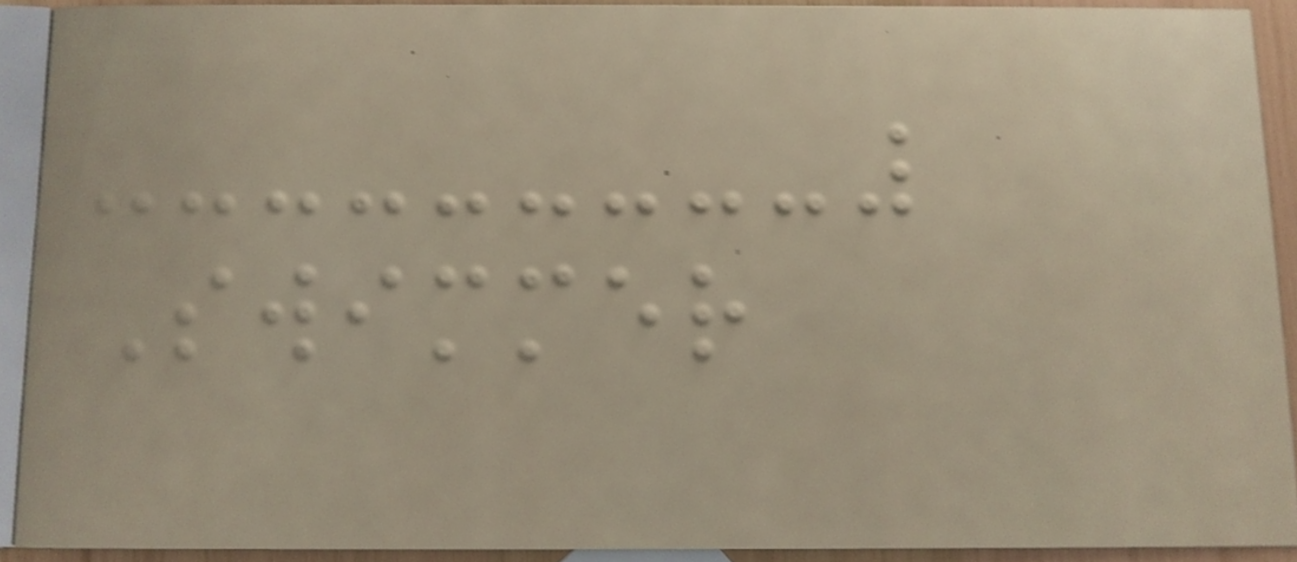Swimmer
